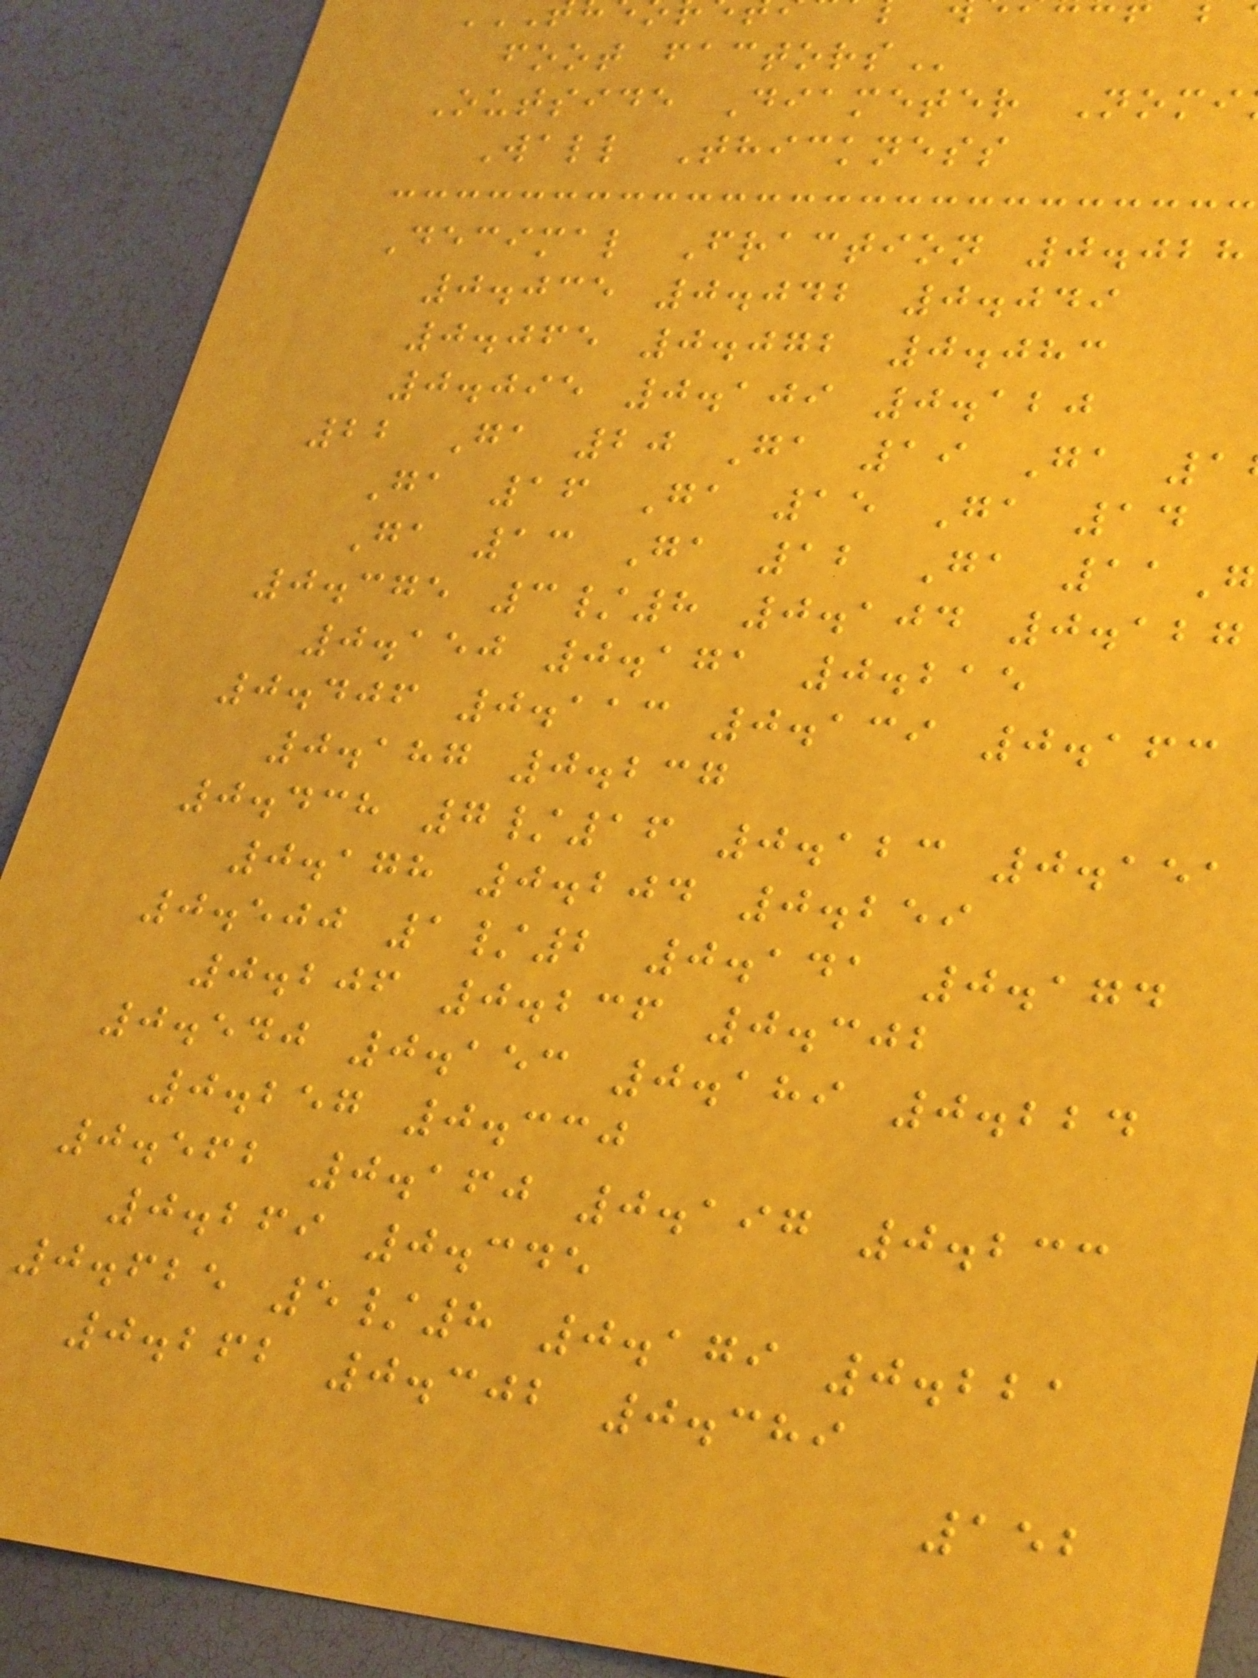foot
Outside Diameter Nomi
Wall Thickness
Decimal Fraction 0.028
0.035 0.042 0.049
0.065 0.072 0.083
0.095 0.109 0.120
22 Ga 20 Ga 19 Ga 1
Ga 16 Ga 15 Ga 14
Ga 13 Ga 12 Ga 11G
0.375 3/8 0.104 0.127
0.150 0.171 0.215
0.406 0.113 0.139 0.163
0.187 0.237
0.438 7/16 0.123 0.151
0.178 0.204 0.259
0.500 1/2 0.141 0.174
0.206 0.236 0.302
0.540 0.153 0.189 0.224
0.257 0.330
0.562 0.160 0.197 0.233
0.269 0.345
0.625 5/8 0.179 0.221
0.262 0.302 0.389
152
